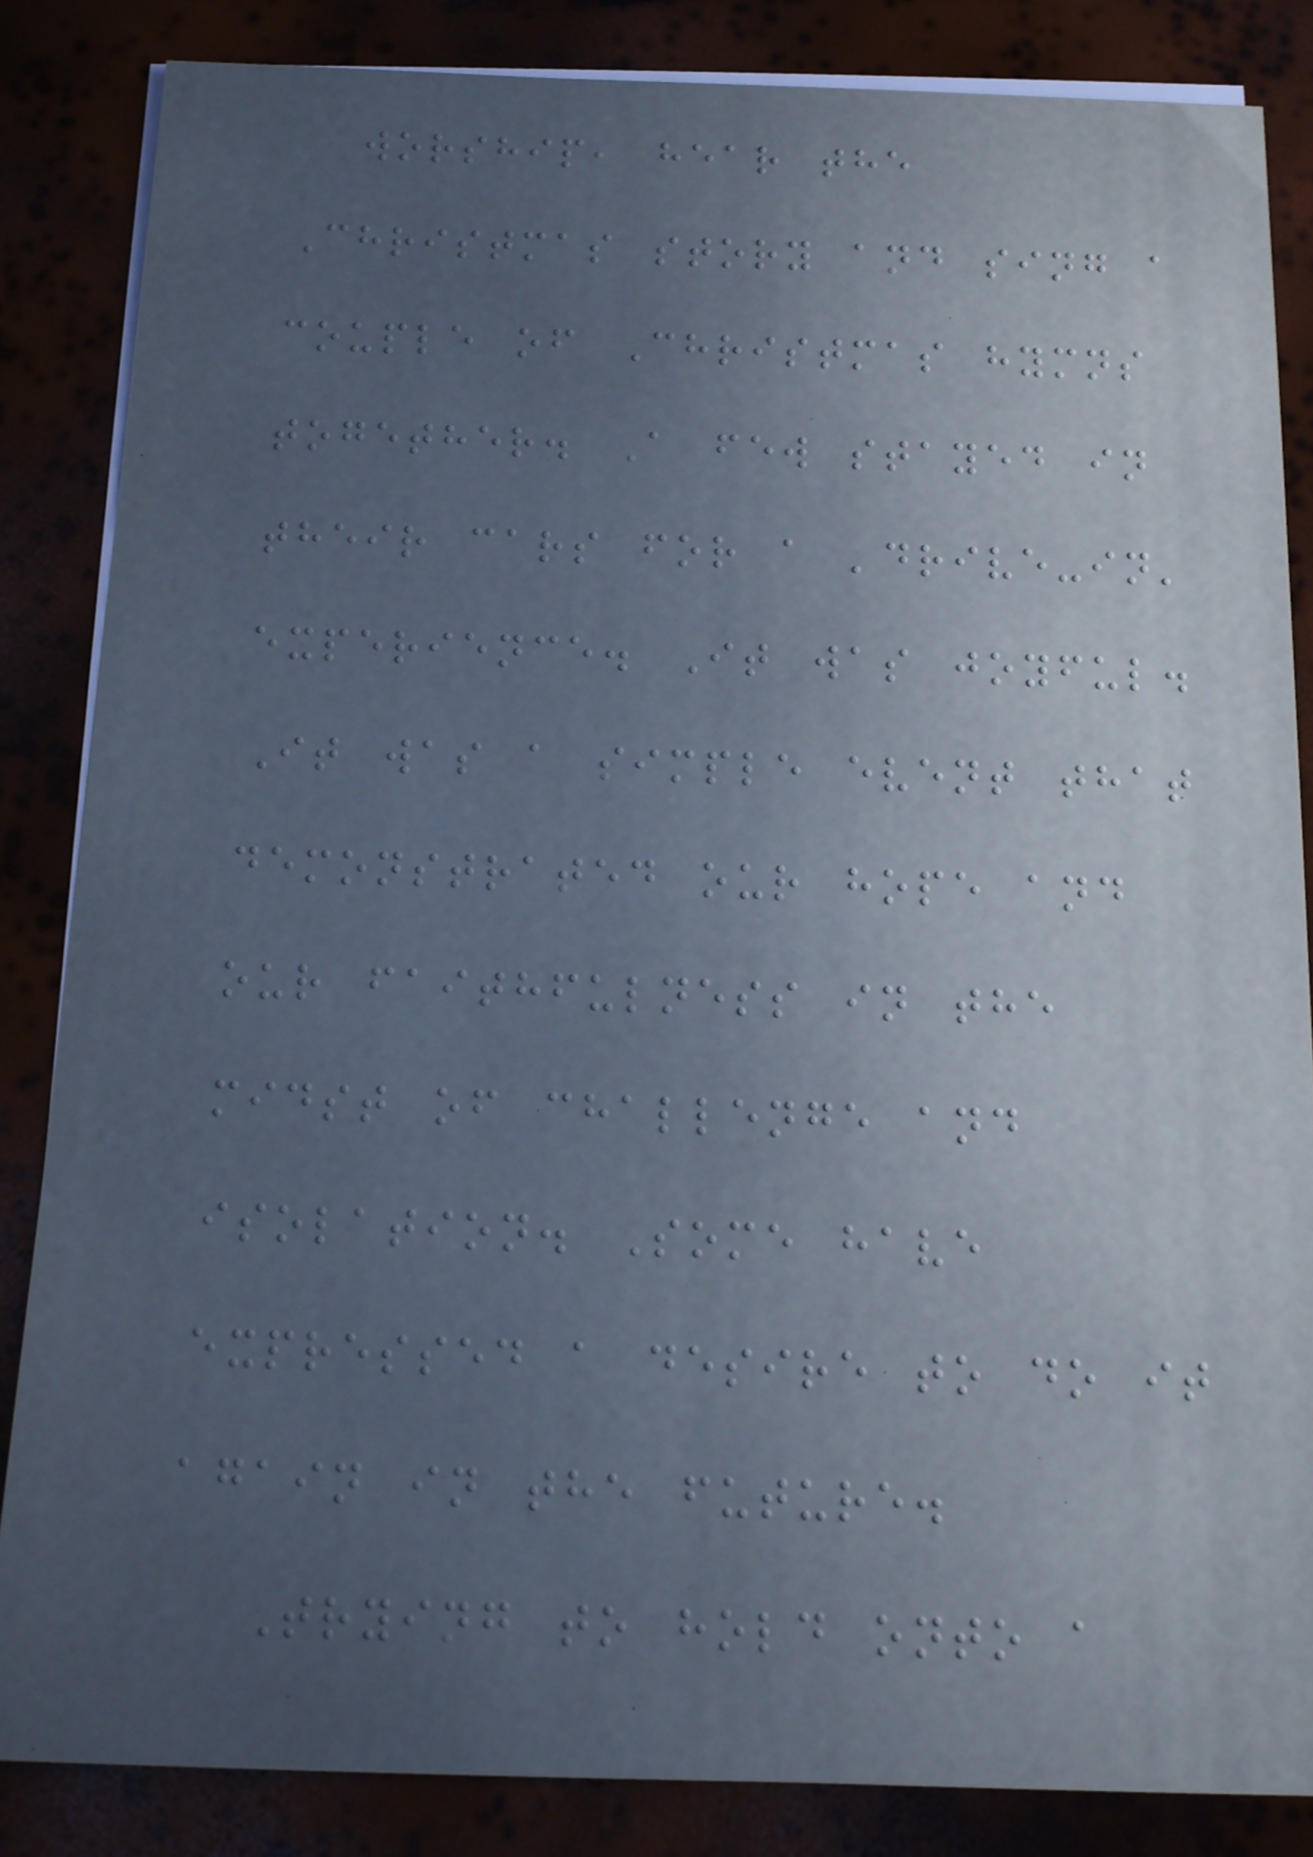worship, hear the
Christmas story and sing a
couple of Christmas hymns
together. A few stayed in
their cars for a 'drive-in'
experience. It was joyful.
It was a simple event that
demonstrated our hope and
our faithfulness in the
midst of challenge and
isolation. Some have
expressed a desire to do it
again in the future.
Trying to hold onto a
